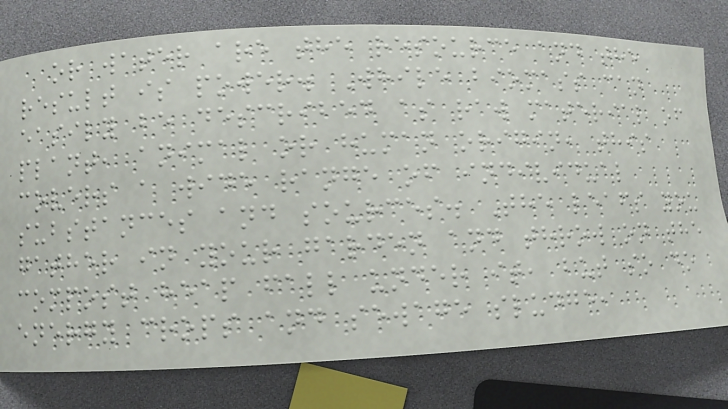or water are the resource and the
result is power. While biomass can
easily be described as raw material of
plant, animal or human origin, this
covers a wide range of individual
substances and sources. The leafs you
gather in your garden and throw on the
compost heap fall under it, but so do
energy crops and sewage sludge,
